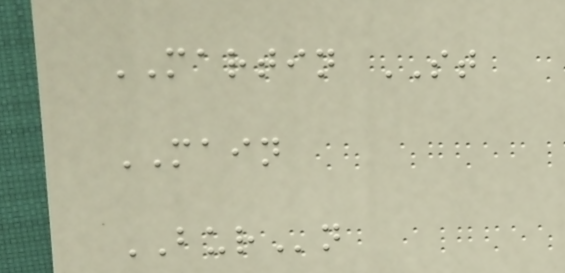MARTIN ST
MAIN
BURn
